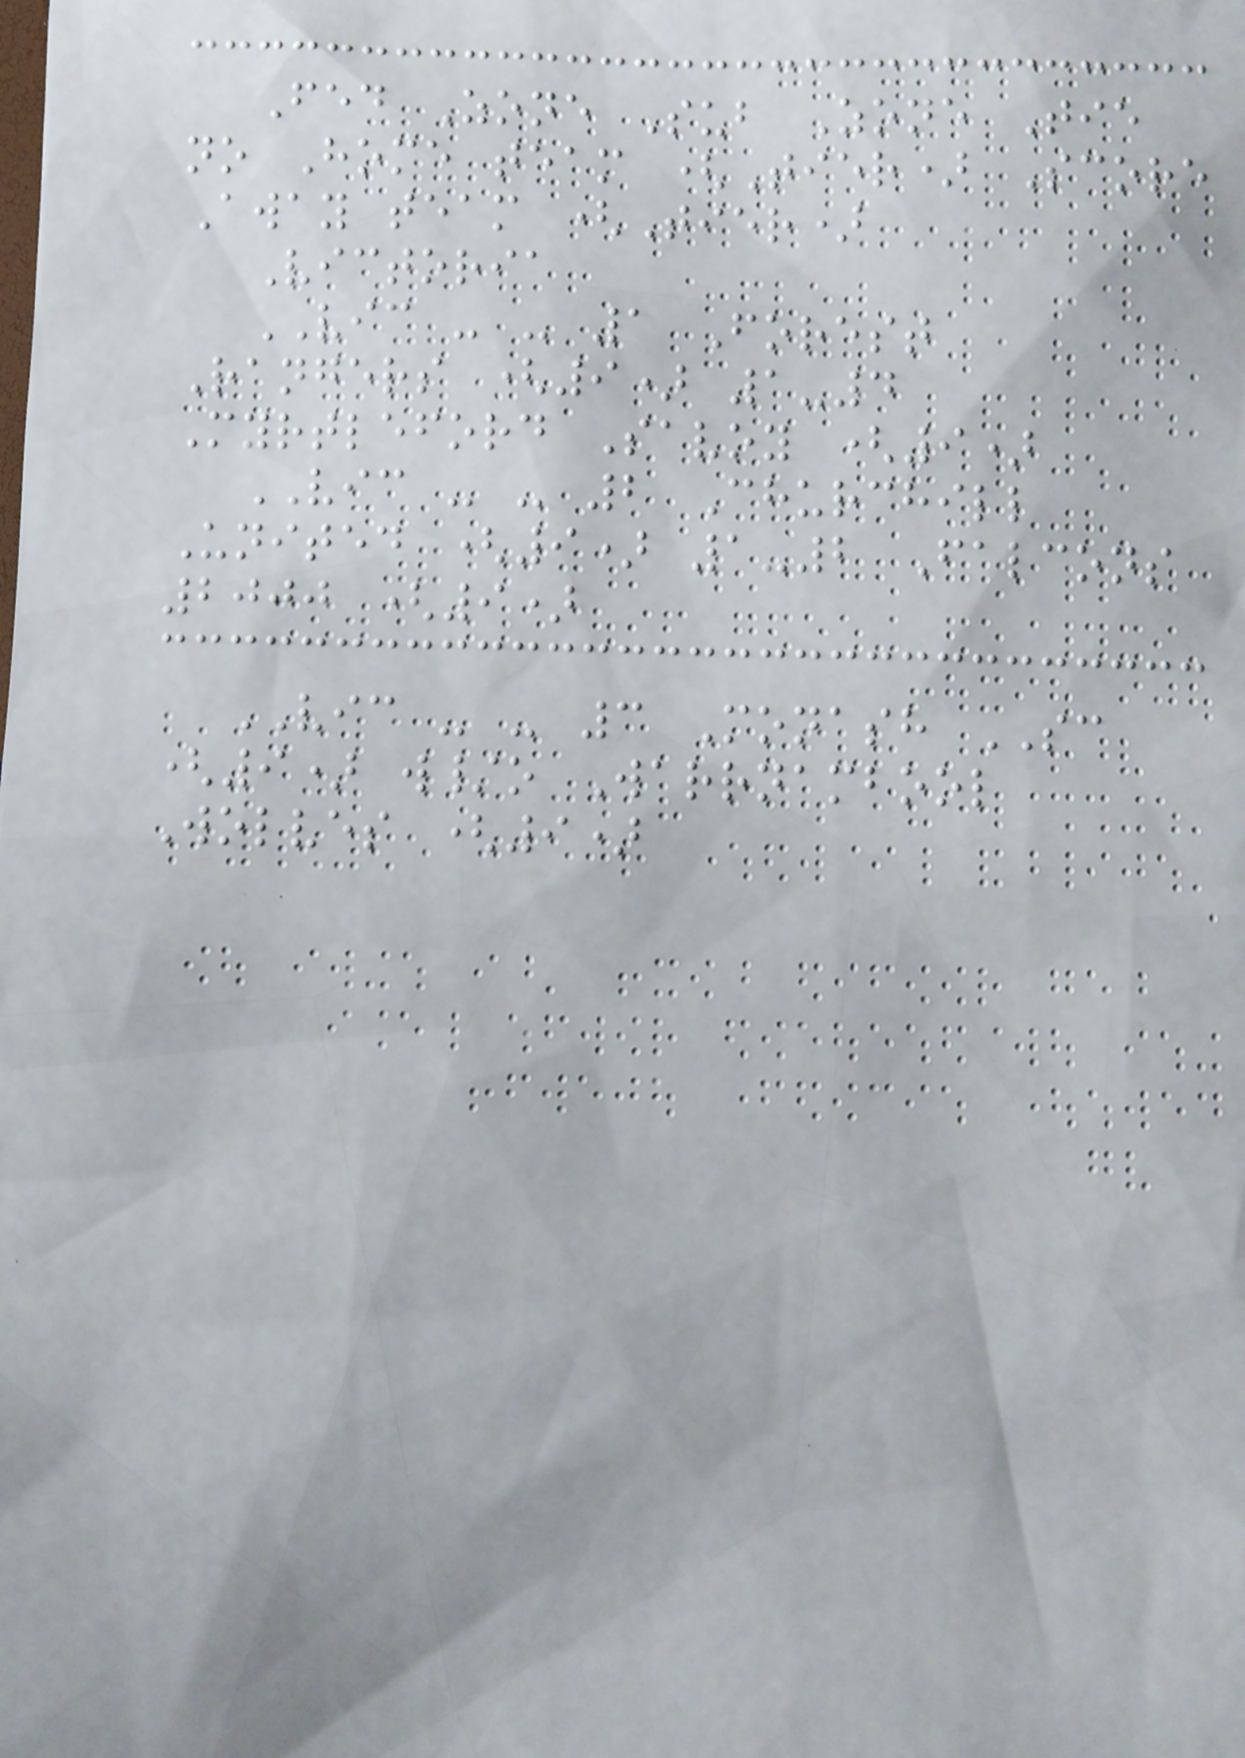Fed Zone Sub Zone Tie
no Home team (Tier) Score
Away team (Tier)
Victoria
VIC - - 1 Forest
Rangers (9) 1-4
Myrtleford Savoy (9)
VIC - - 2 Churchill
United (9) 1-2 Falcons
2000 (9)
VIC - - 3 Monash SC
(9) w/o Warrnambool
Wolves (9)
